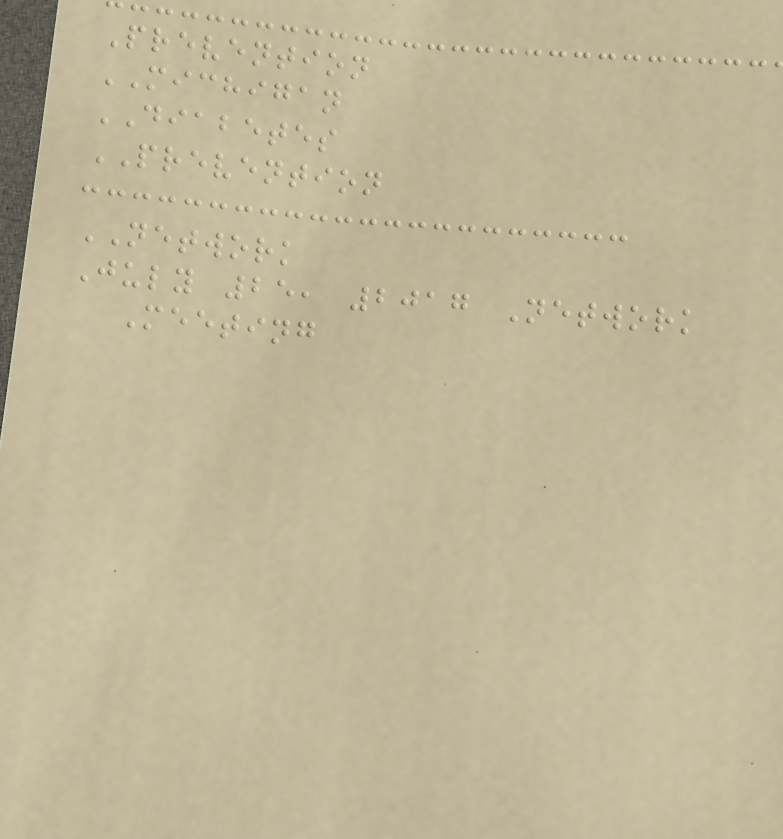Prevention
MICHIGAN
DIABETES
PREVENTION
NETWORK
July 25, 2017 Network
Meeting
